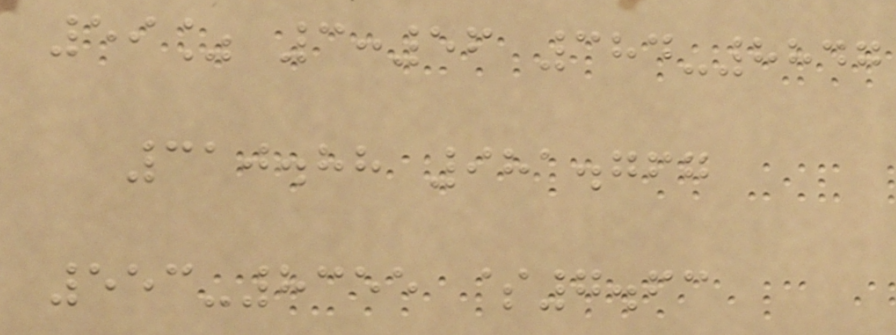59% 3:56 384-8847
310.88 981.767
553-8355 $7.63
